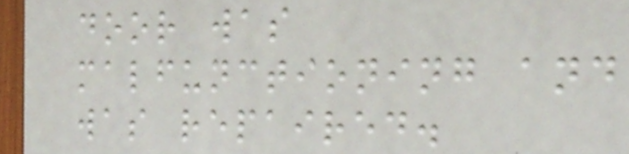door was
malfunctioning and
was repaired.
